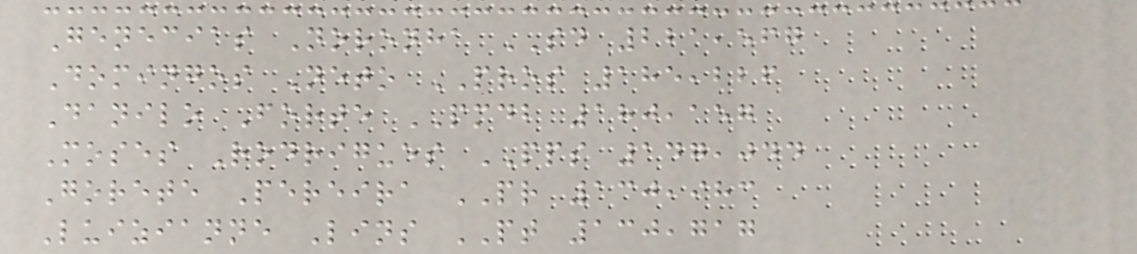Genecias Noronha SD 221,567
Domingos Neto PROS 185,226
Danilo Forte PMDB 180,157
Moses Rodrigues PPS 147,044
Gorete Pereira PR 130,983
Luizianne Lins PT 130,717
